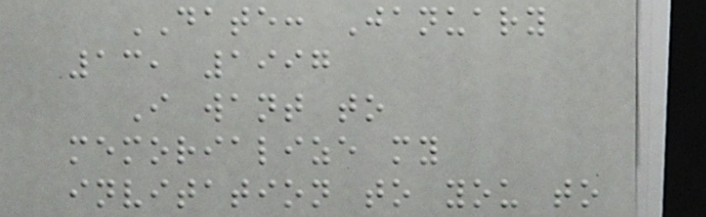DATE: January
13, 1997
I want to
memorialize my
invitation to you to
